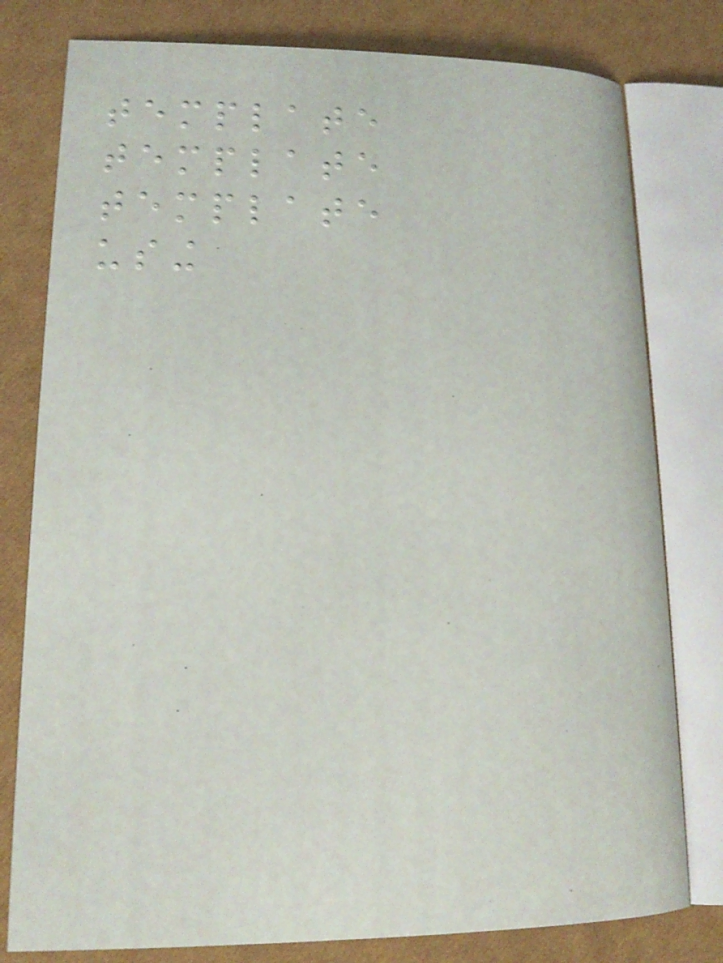template
template
template
using
